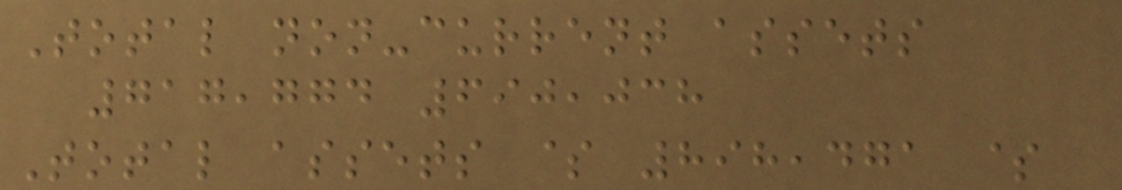Total non-current assets
717,774 690,038
Total assets $ 898,471 $
